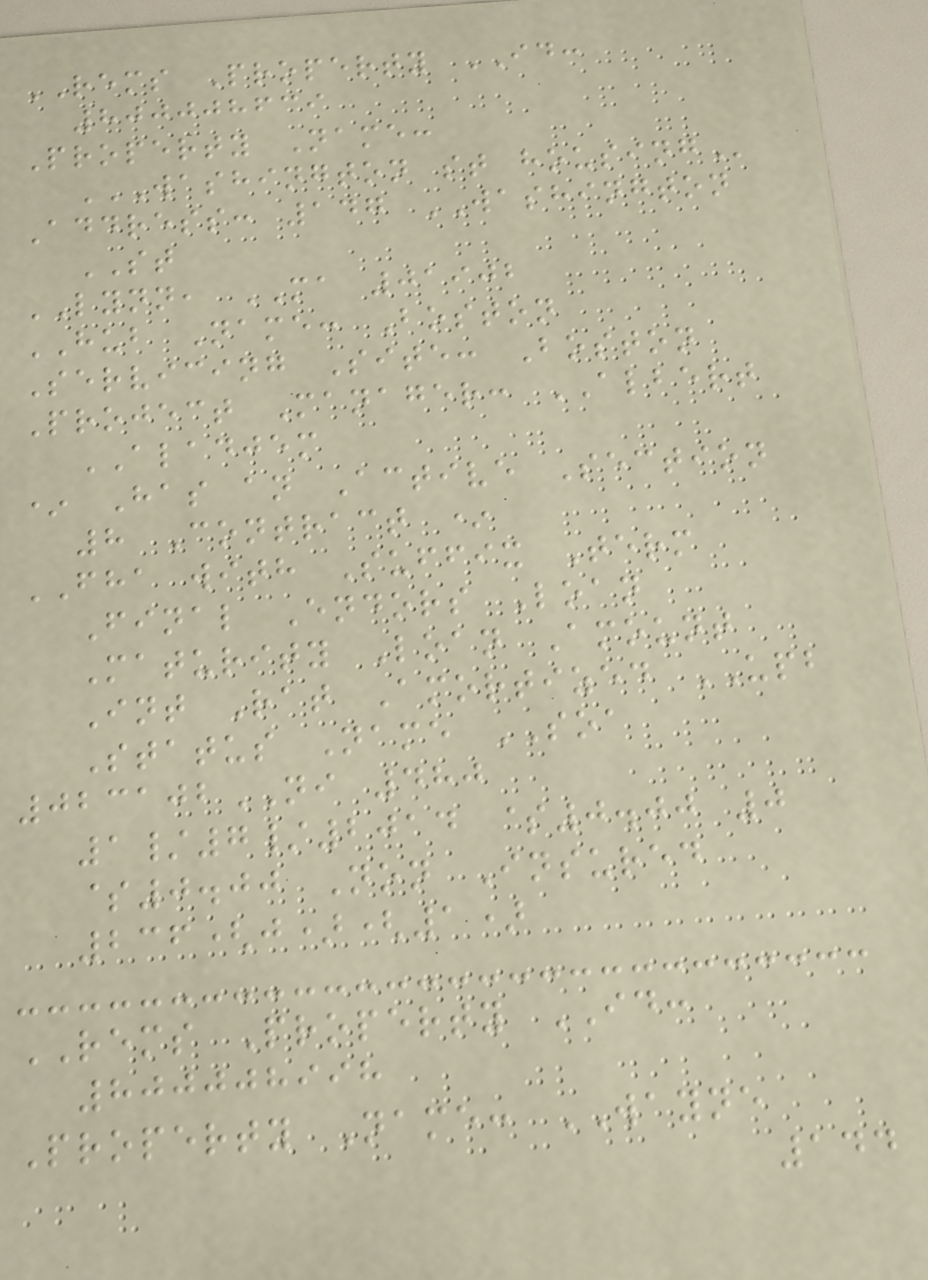REMS Property ID:
800008639
Property Name:
WASHINGTON ST HOUSING
Address: 147 WASHINGTON
ST
LYNN, MA 01902
HUB Name: Boston
Servicing Site: Boston
Project Manager: ALBERT
ALADJEM
* Has an Active Section
8 Contract *
FHA with Suffix Term
Final Endors Loan
Maturity Loan Amount
Int Rat Amortized UPB
Status Name SOA
023102NI 480
1/7/2014 $0.00 0
$0.00 Non Insured
236(j)(1)
REMS Property ID:
800008998
Property Name: WAYNE
144
